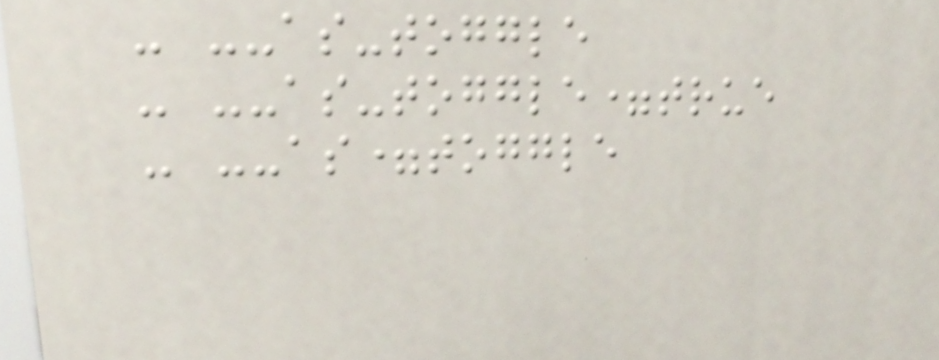- --as-toggle
- --as-toggle=true
- --as=toggle
